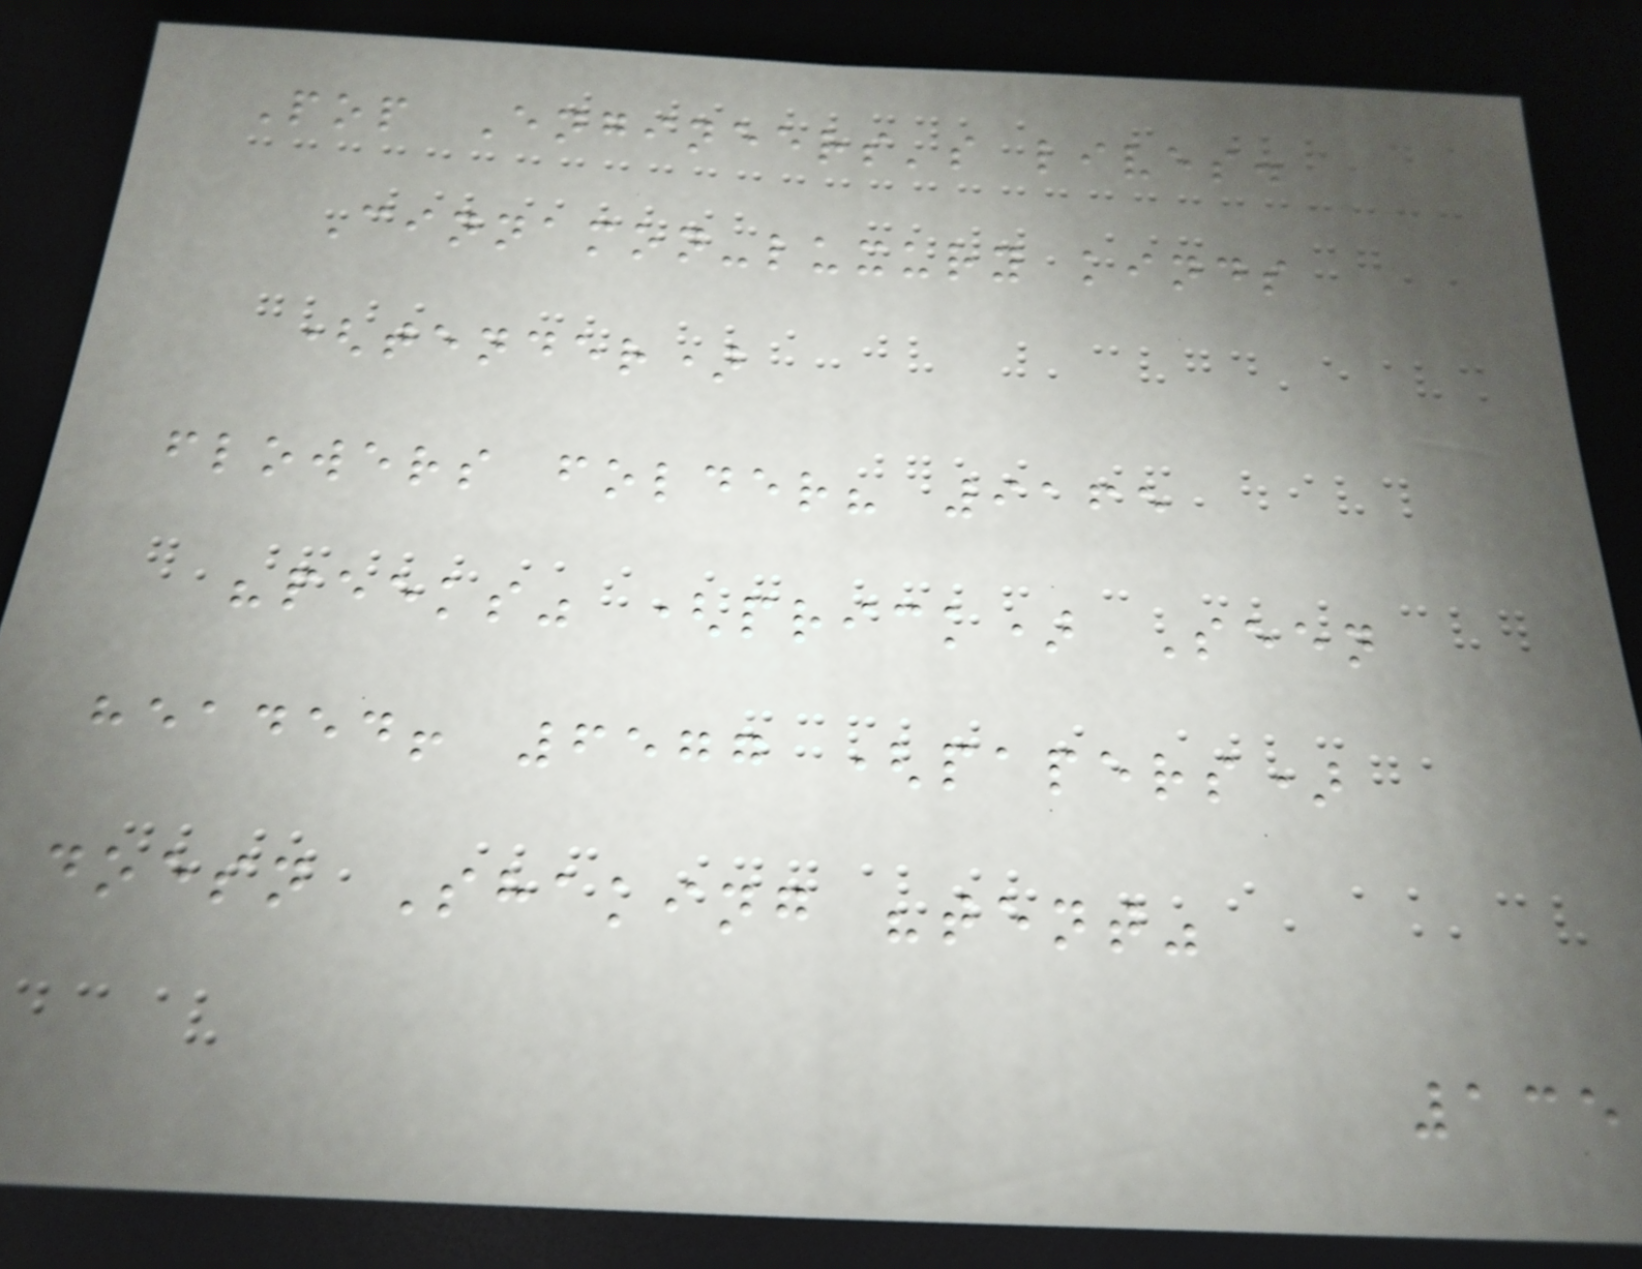Pop Engineers's lives.
Cinnamon-luxury kinds
(tender)
flowers folder? 9165
"peeks" (prick) Seen
headed! 6577 (papers)
doesn Shaking "tent"
135
